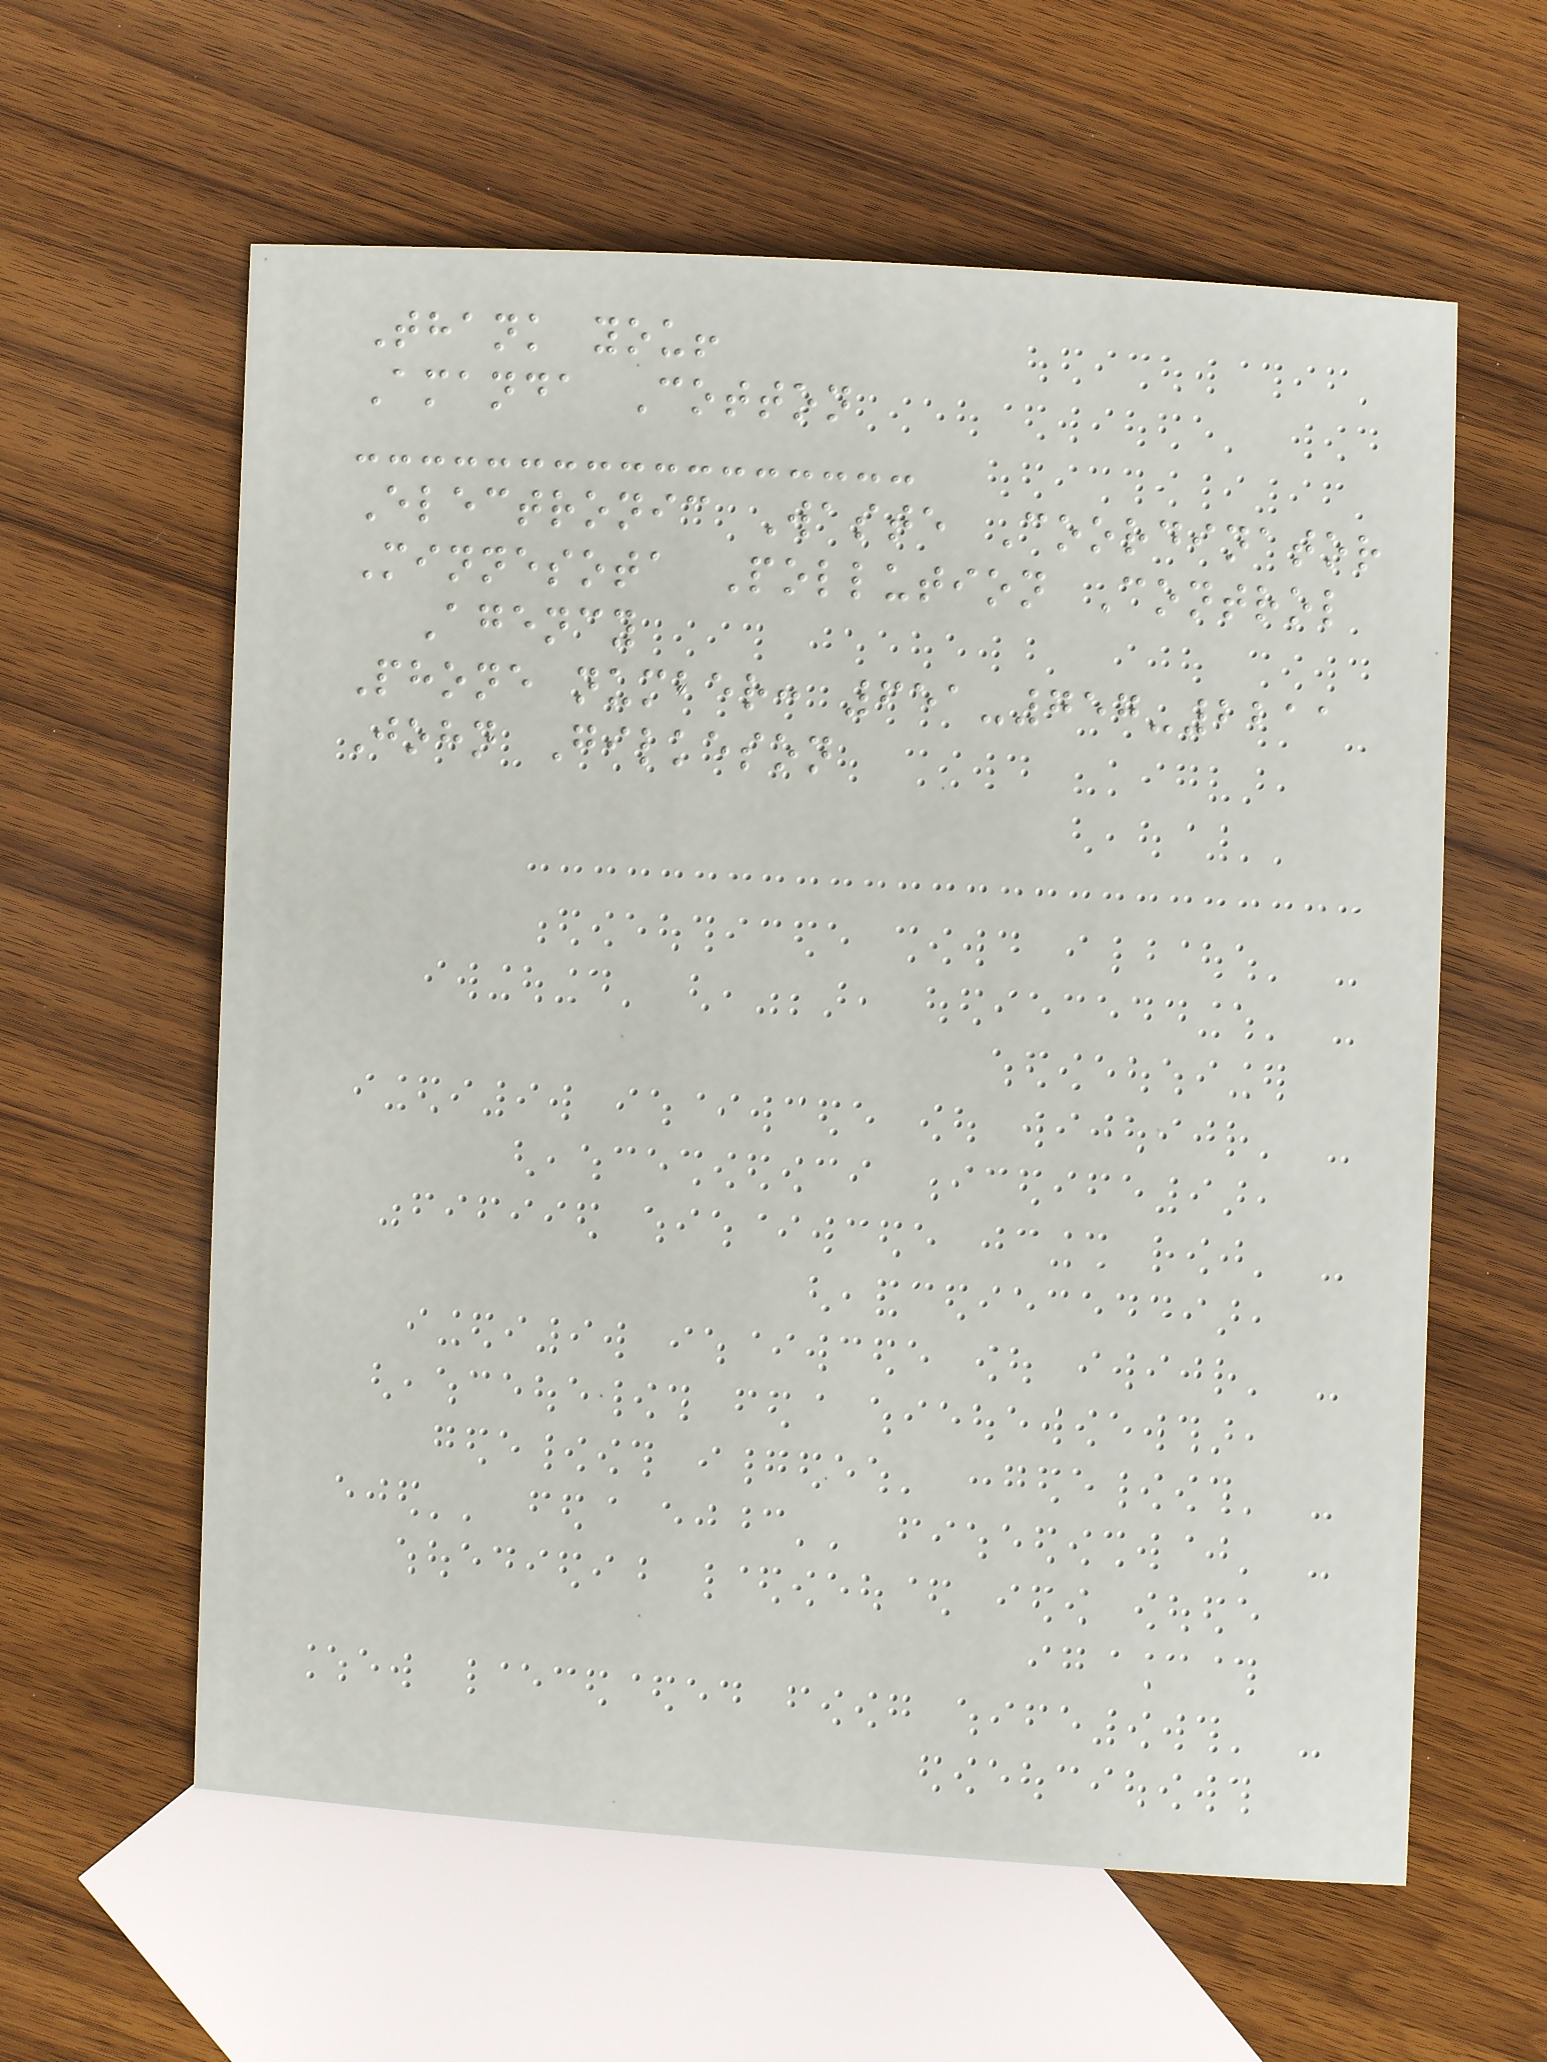Thank you!
Amanda Cotton
Electronic Waste Coordinator
Minnesota Pollution Control
Agency
Phone number: 651-757-2211
John Gilkeson
